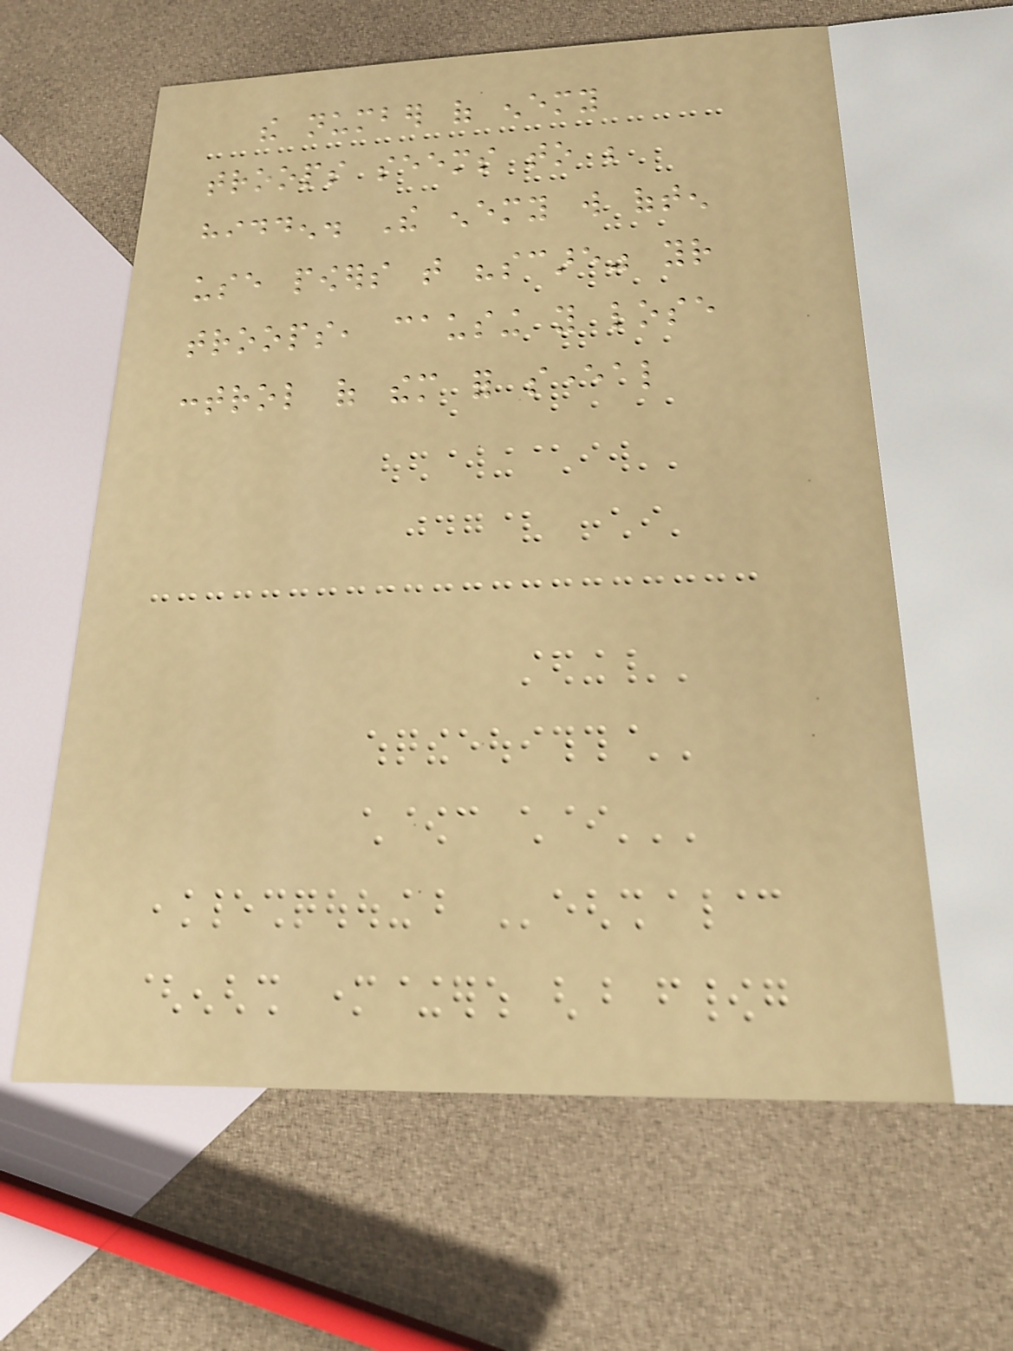the number of enemy
troops seems to be
hidden. The enemy will often
use powers that "scare" your
troops, causing you lose
control of them for several
